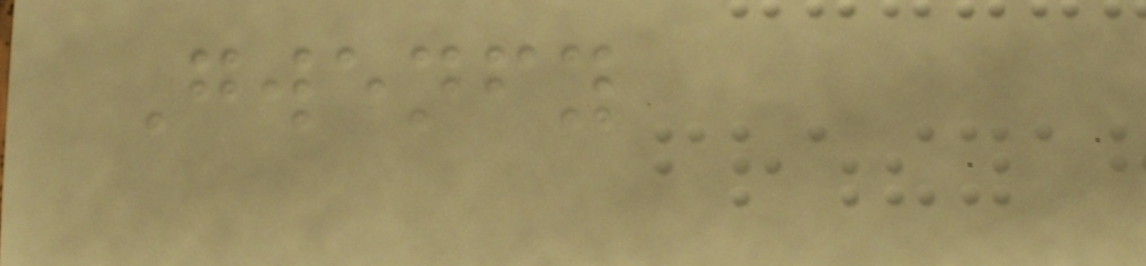Gwenfy
